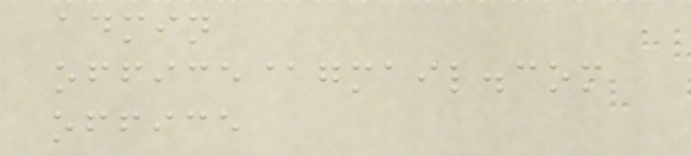admin
office@gmail.com
office
